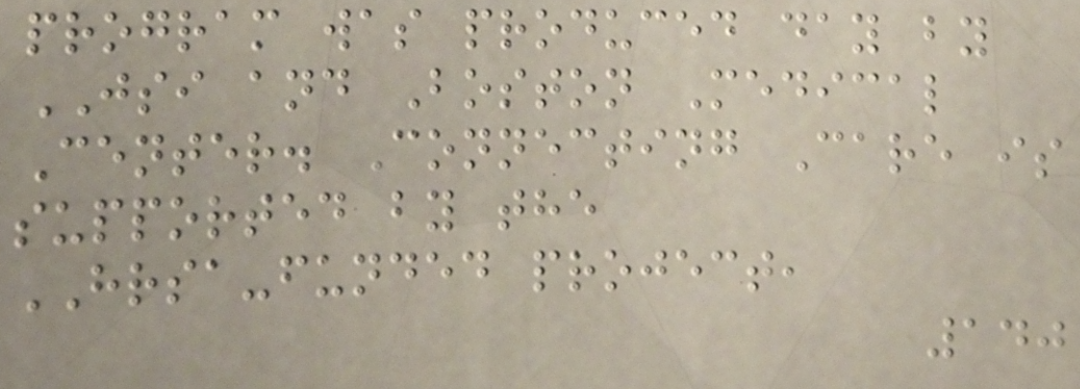program was produced day by
JSI and Boston Medical
Center. Connecting Care is
supported by the
HRSA-funded project,
140
